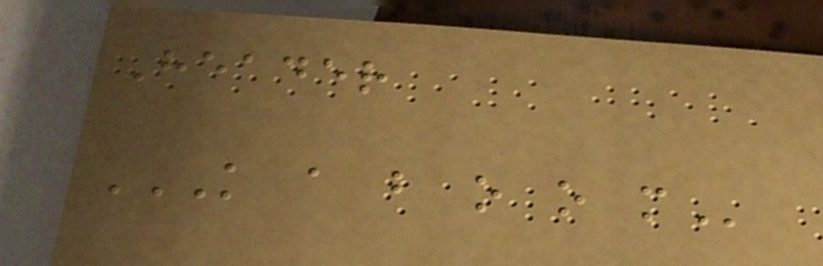Header
K A B O O M
